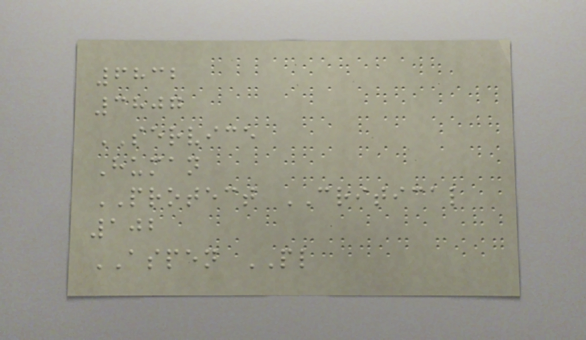6832
3807
SERVICE
Human
PROTECT CRITICAL
102
ASPEN PL
